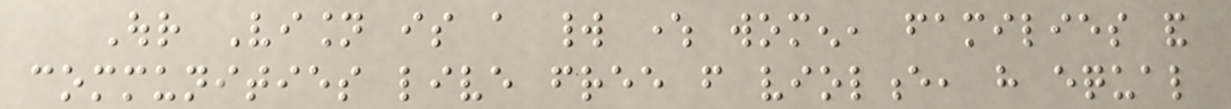Our Vision is a world where women, families and
communities live free from violence, have equal
